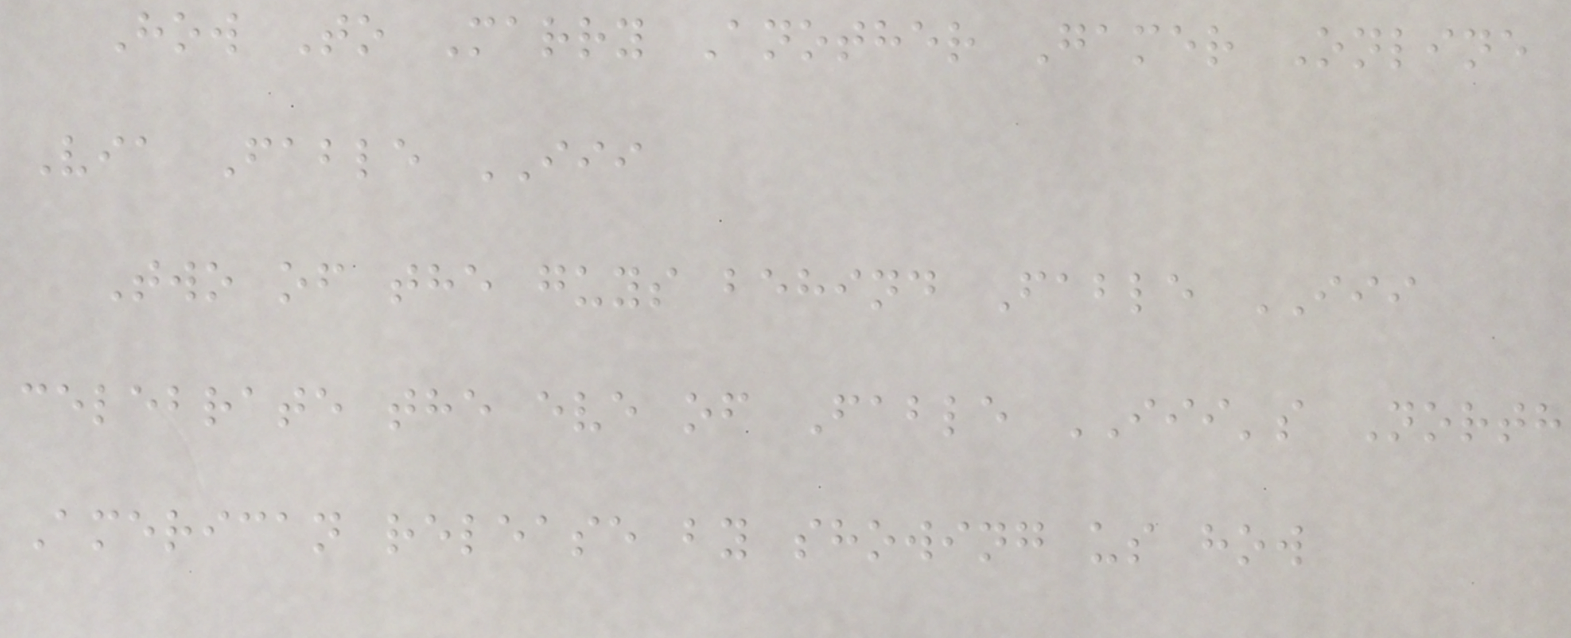How To Marry Another Gamer Online
Via Fable III
Two of the guys behind Fable III
celebrate the eve of Fable III's North
American release by showing us how
